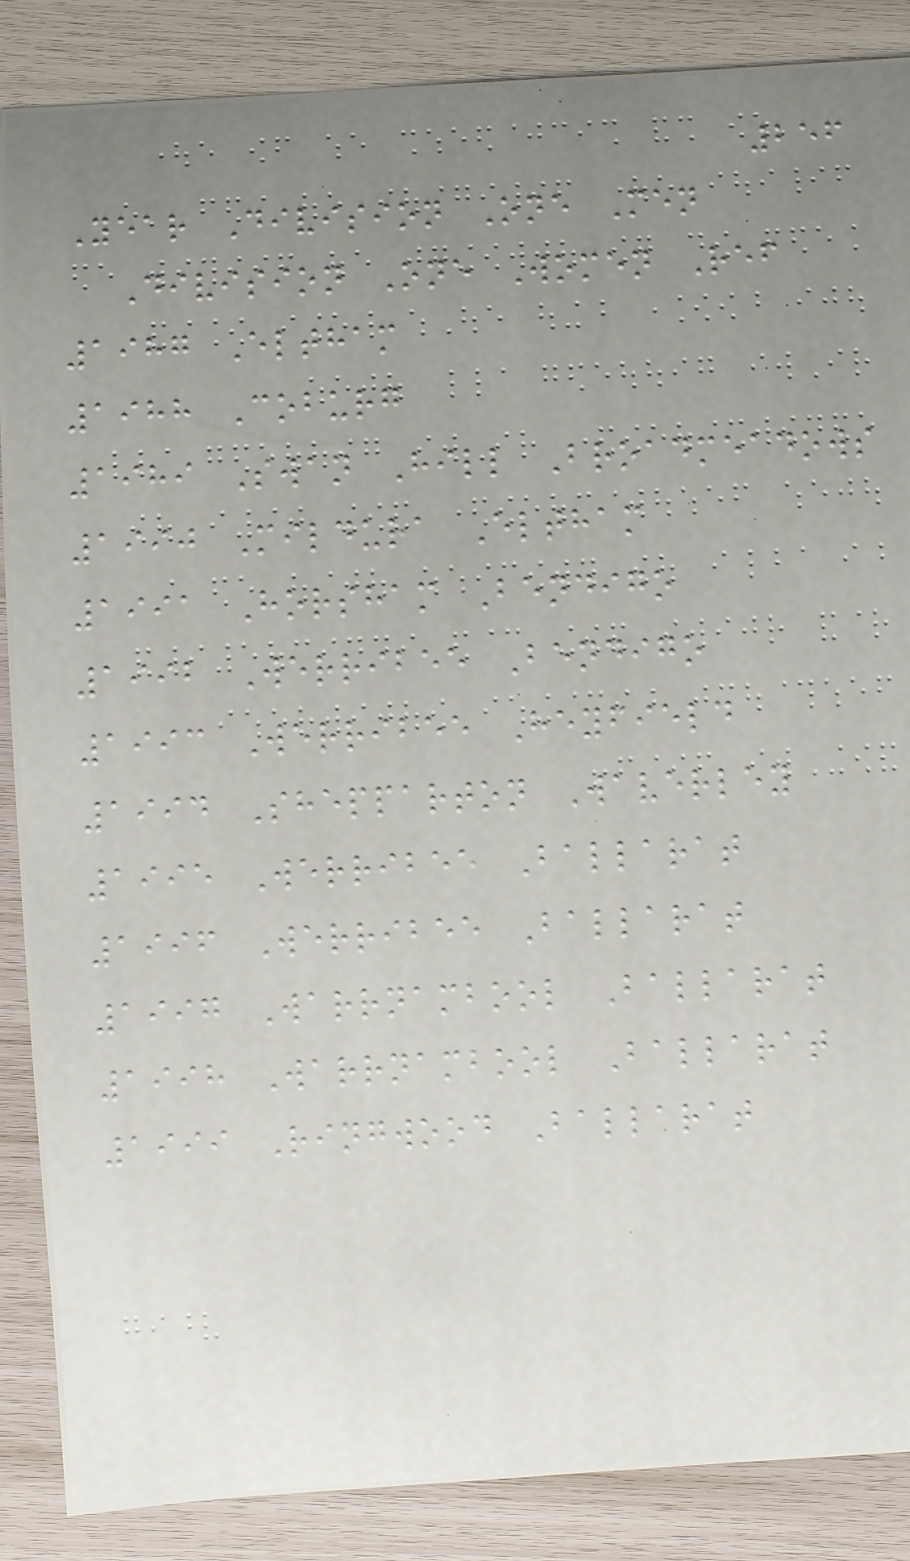256
Year Division One Men
Division One Women Ref
1987 Eltham
1988 Coburg
1989 Swan Hill Broadmeadows
1990 Mildura Eltham
1991 Horsham Bendigo
1992 Werribee Bendigo
1993 Werribee Heyfield
1994 Shepparton Waverley
1995 Werribee Ballarat
1996 Werribee Ballarat
1997 Warrnambool Ballarat
1998 Warrnambool Ballarat
1999 Ringwood Ballarat
